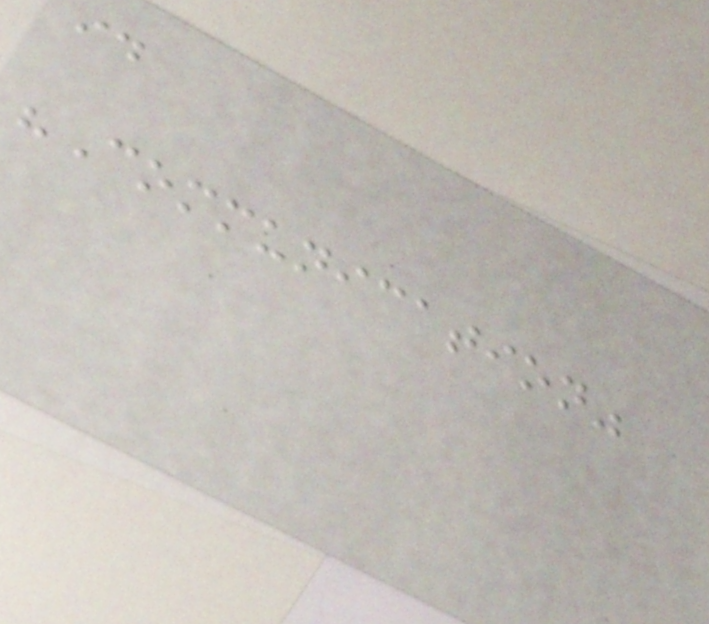id
"Communication"
